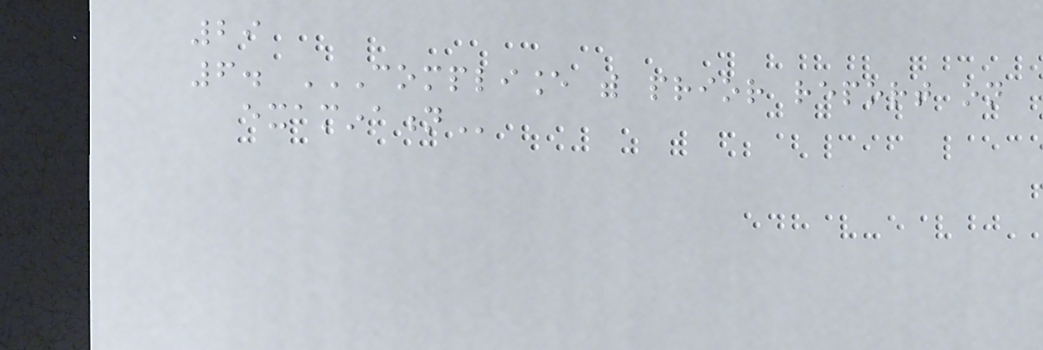29
6. COMPLIANCE WITH PRIOR REPORT ON
EXAMINATION
